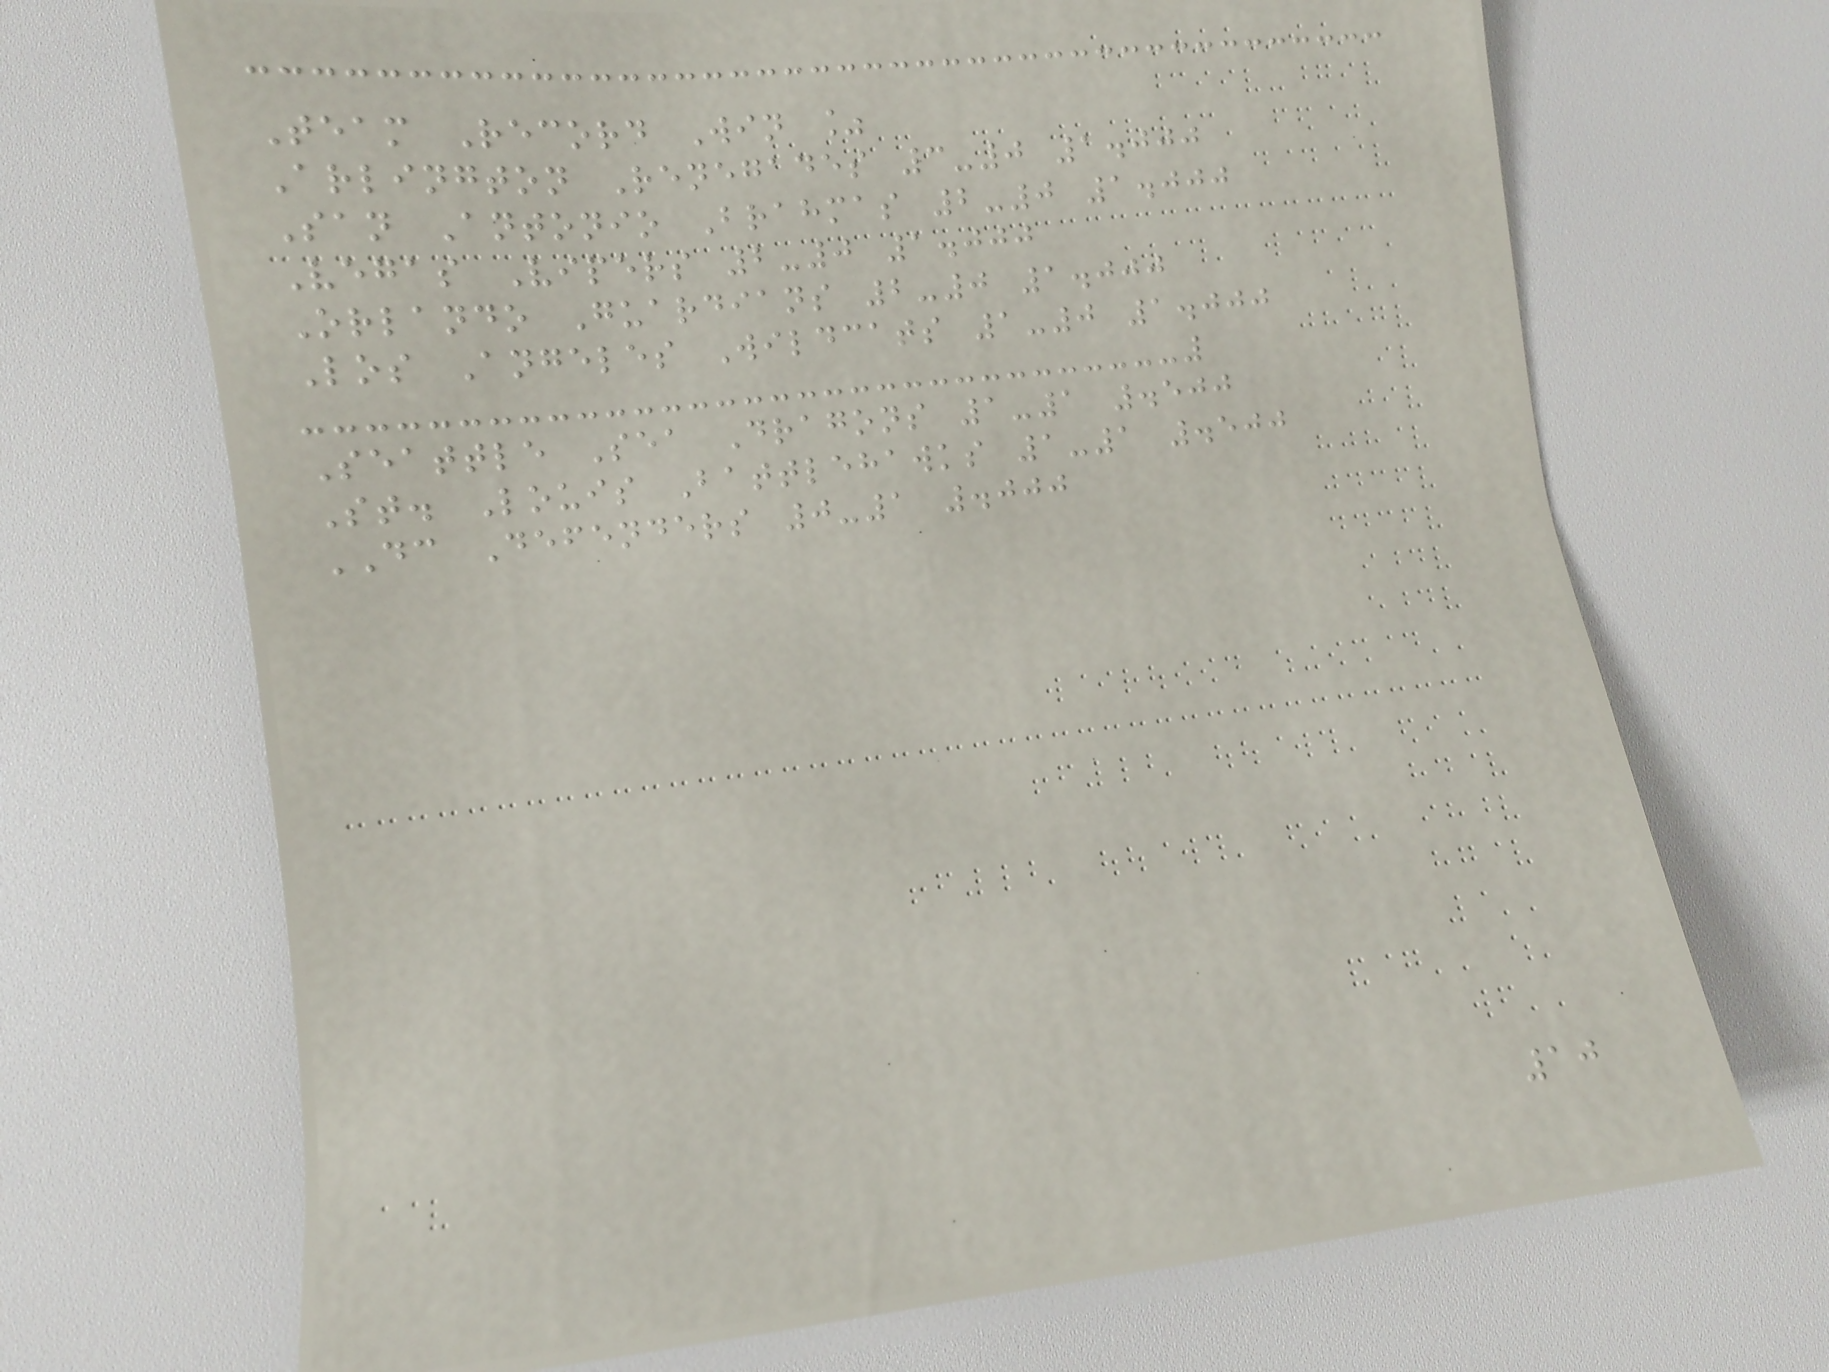Team Record Win %
Arlington Renegades 3-0 1.000
San Antonio Brahmas 2-0 1.000
Vegas Vipers 2-0 1.000
Orlando Guardians 2-0 1.000
Los Angeles Wildcats 1-0 1.000
Seattle Sea Dragons 1-1 .500
St. Louis Battlehawks 1-1 .500
DC Defenders 0-1 .000
10
